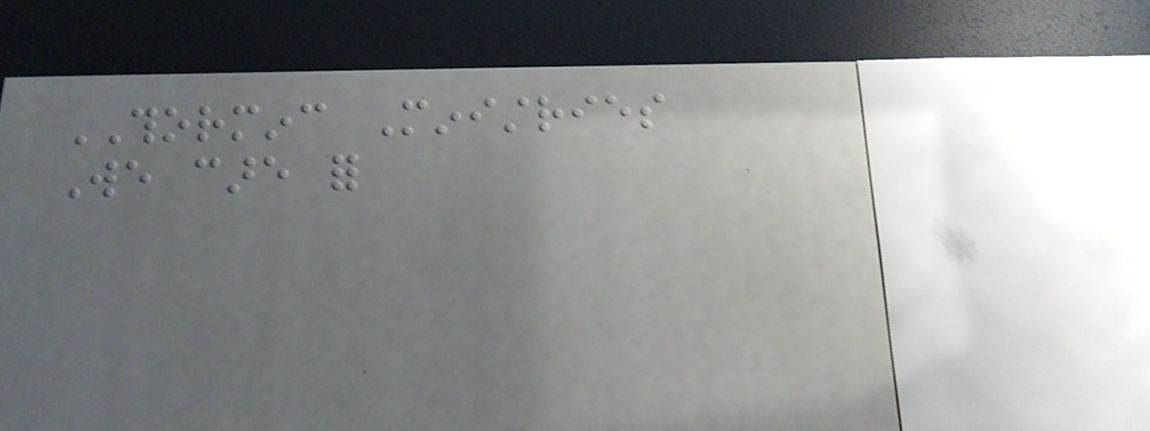THORMINC Ministries
We care for
